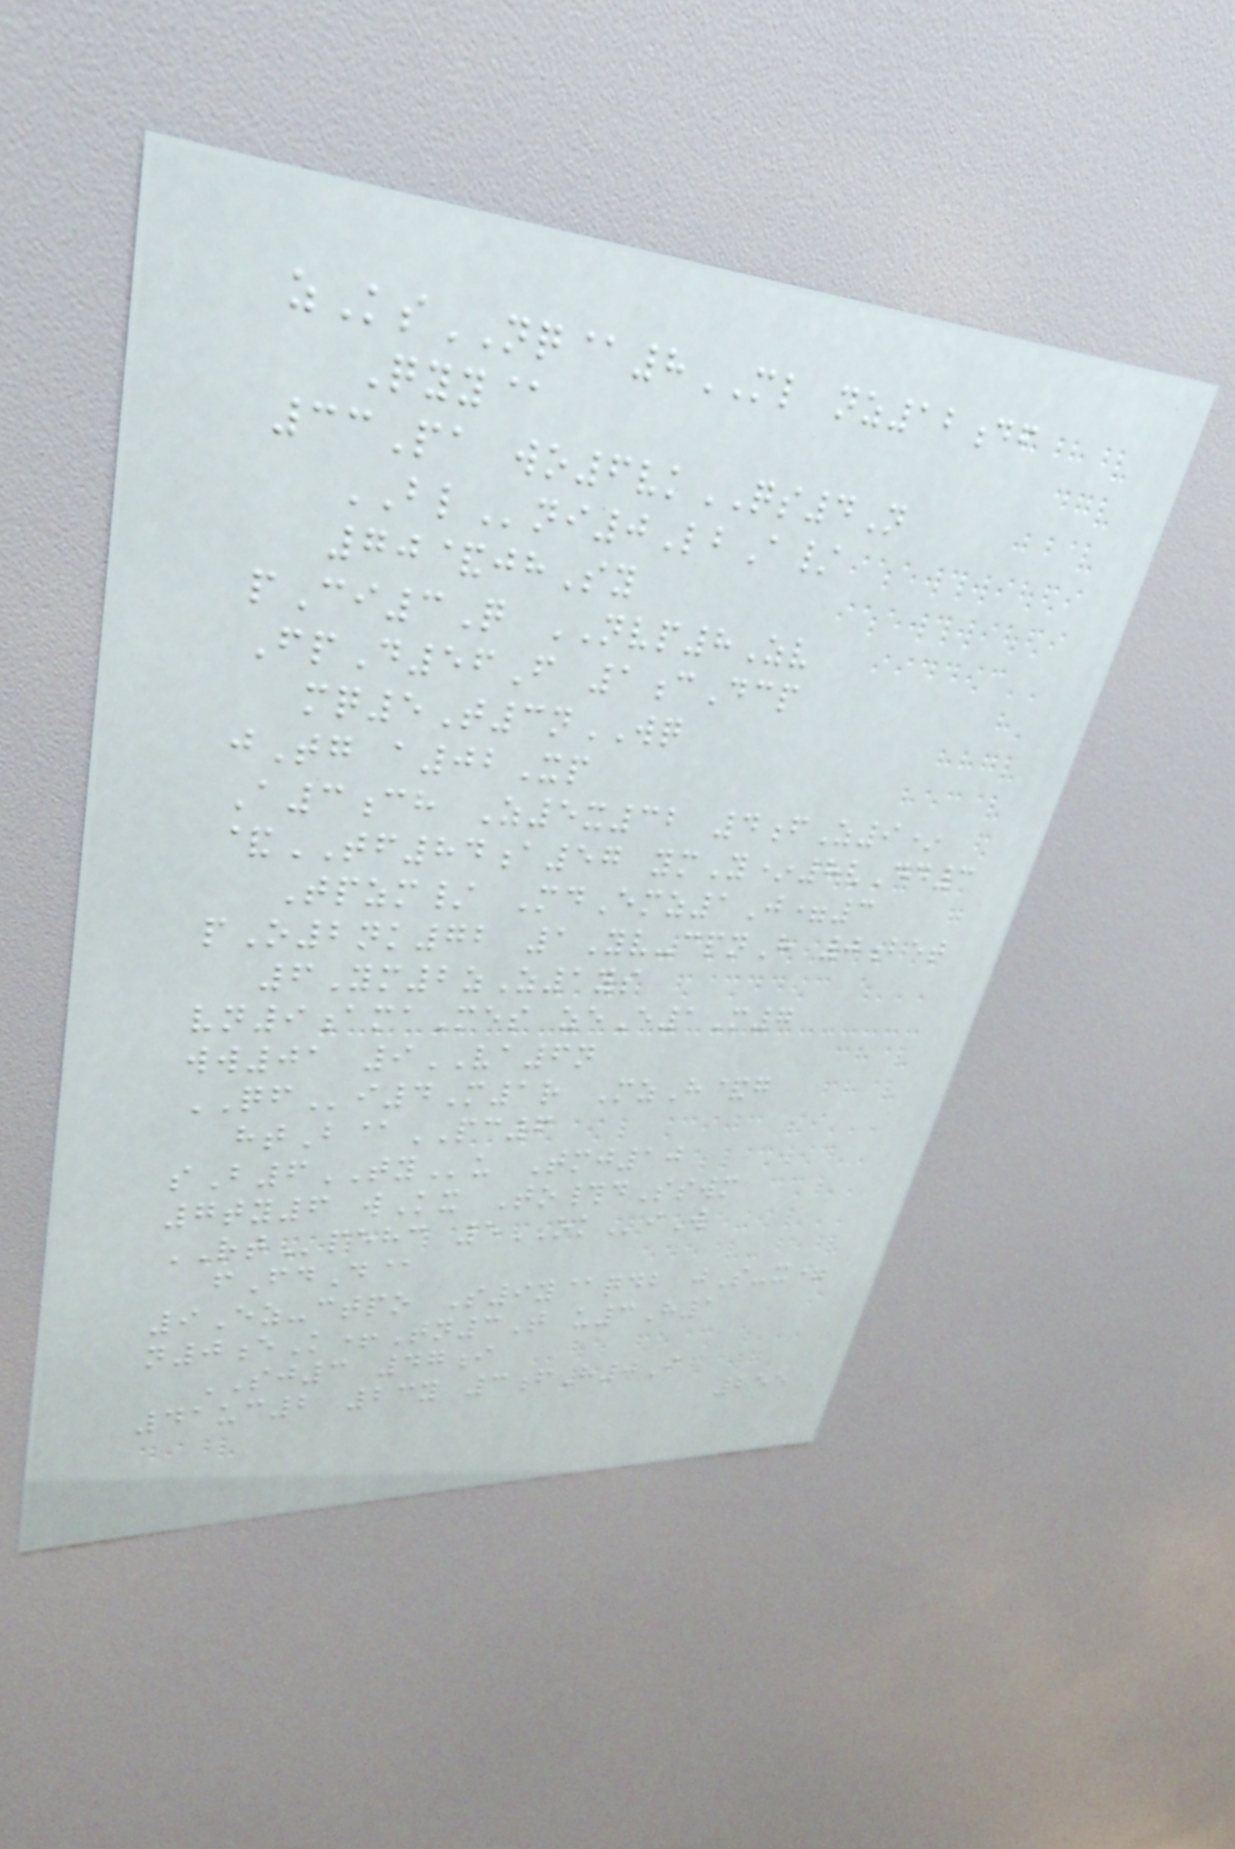zKsNQ@8ML nz12df
Qyy@
33Pa wo6vkQS4N
BLni0LbA/
70&jhSy
pCi3Q NVP8Zv
FpD56F 1cDcp
mq5T3nWQ
jTg a02Xp
A3ch Z5x32 4fZ9*
&TF84a57 ymY*8vDd3
Tpzm/ MdEmz1J=3
pO2nk72 1Yv-cpnH 0bet
6Ym2zZ1ys
vn9amaMes zeE1M7
ww01 9VA6n
QFi4M1r MzH&g
htB@PC6
sB6TYu Tmj10
7ty6 wKx To#dSswm
RTpehc 5OKiW
fFdD@
9Ez-ctpo S9y@qdb jS-x=
n0eK+Tn3T u3H1
SJ3 47i
41uc2 23y 3fH0I
255
